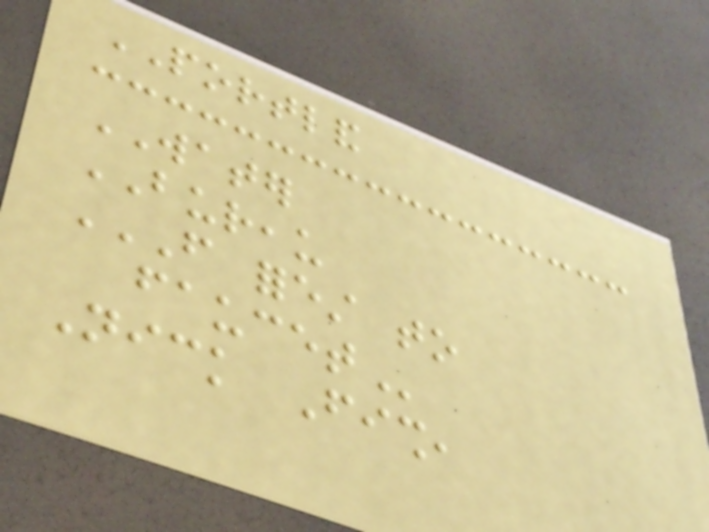PORTLAND
WATER
BUREAU
FROM FOREST TO
FAUCET
Nick Fish,
